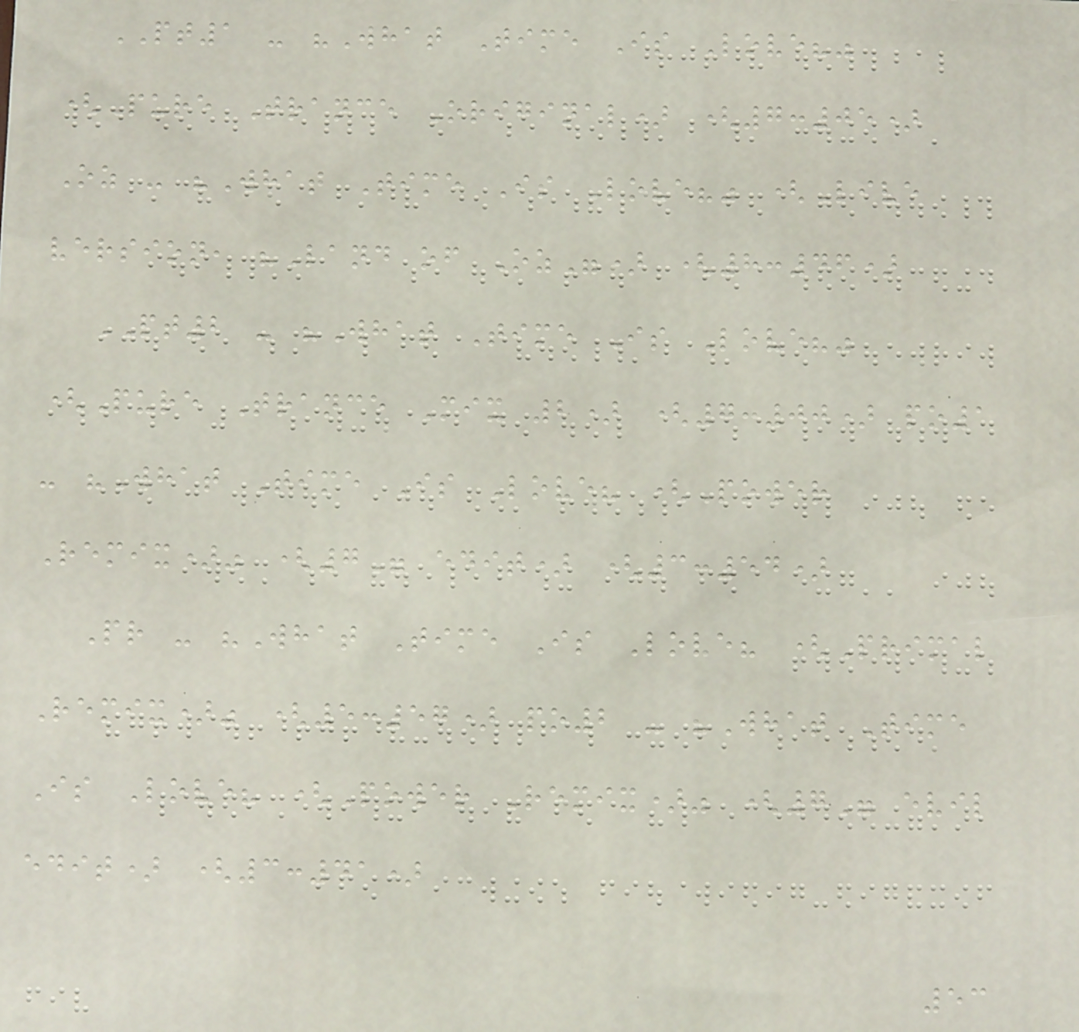PT1 - "What Time Is Love?"
(Pure Trance Original) (7:05)
Oz - "What Time Is Love?" (Live
version, "Land of Oz") (8:46)
PT2 - "What Time Is Love?"
(Pure Trance Mix 2) (7:00) po1
- "What Time Is Love? (Power
Remix)" (7" edit) (3:54)
Pr - "What Time Is Love? (Primal
Remix)" (5:57) po2 - "What Time
Is Love? (Power Remix)" (7" evil
edit) (3:41)
53
